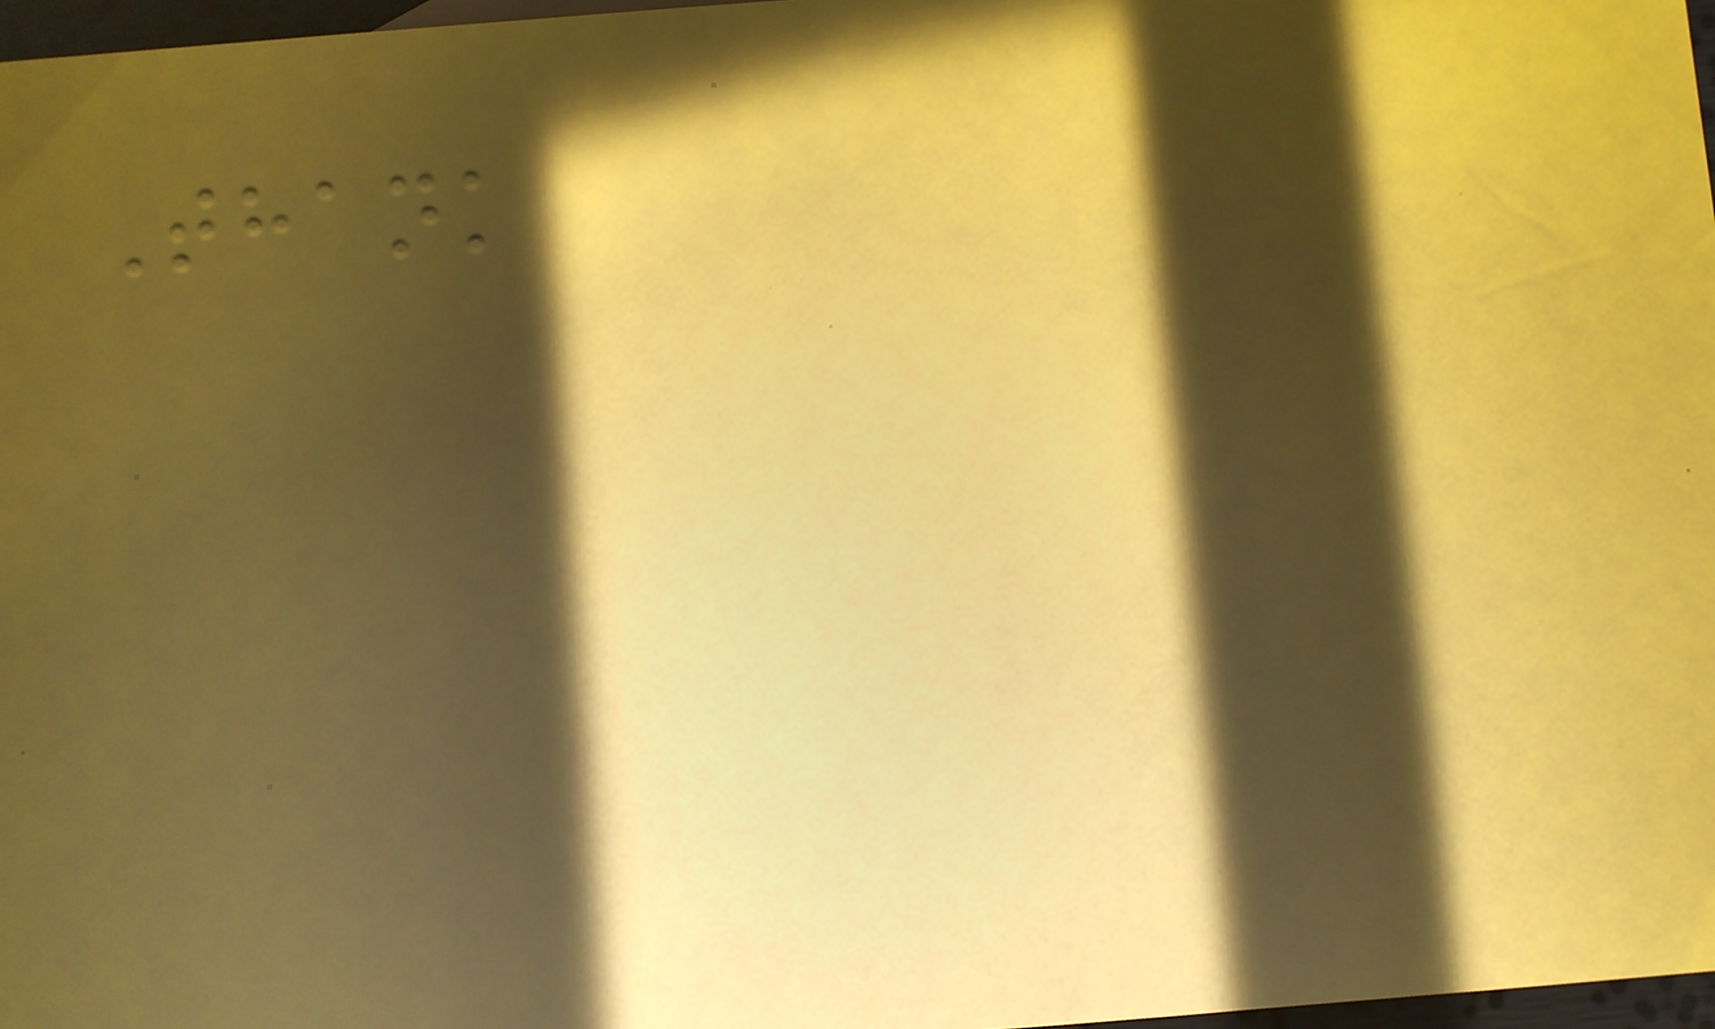Thank
